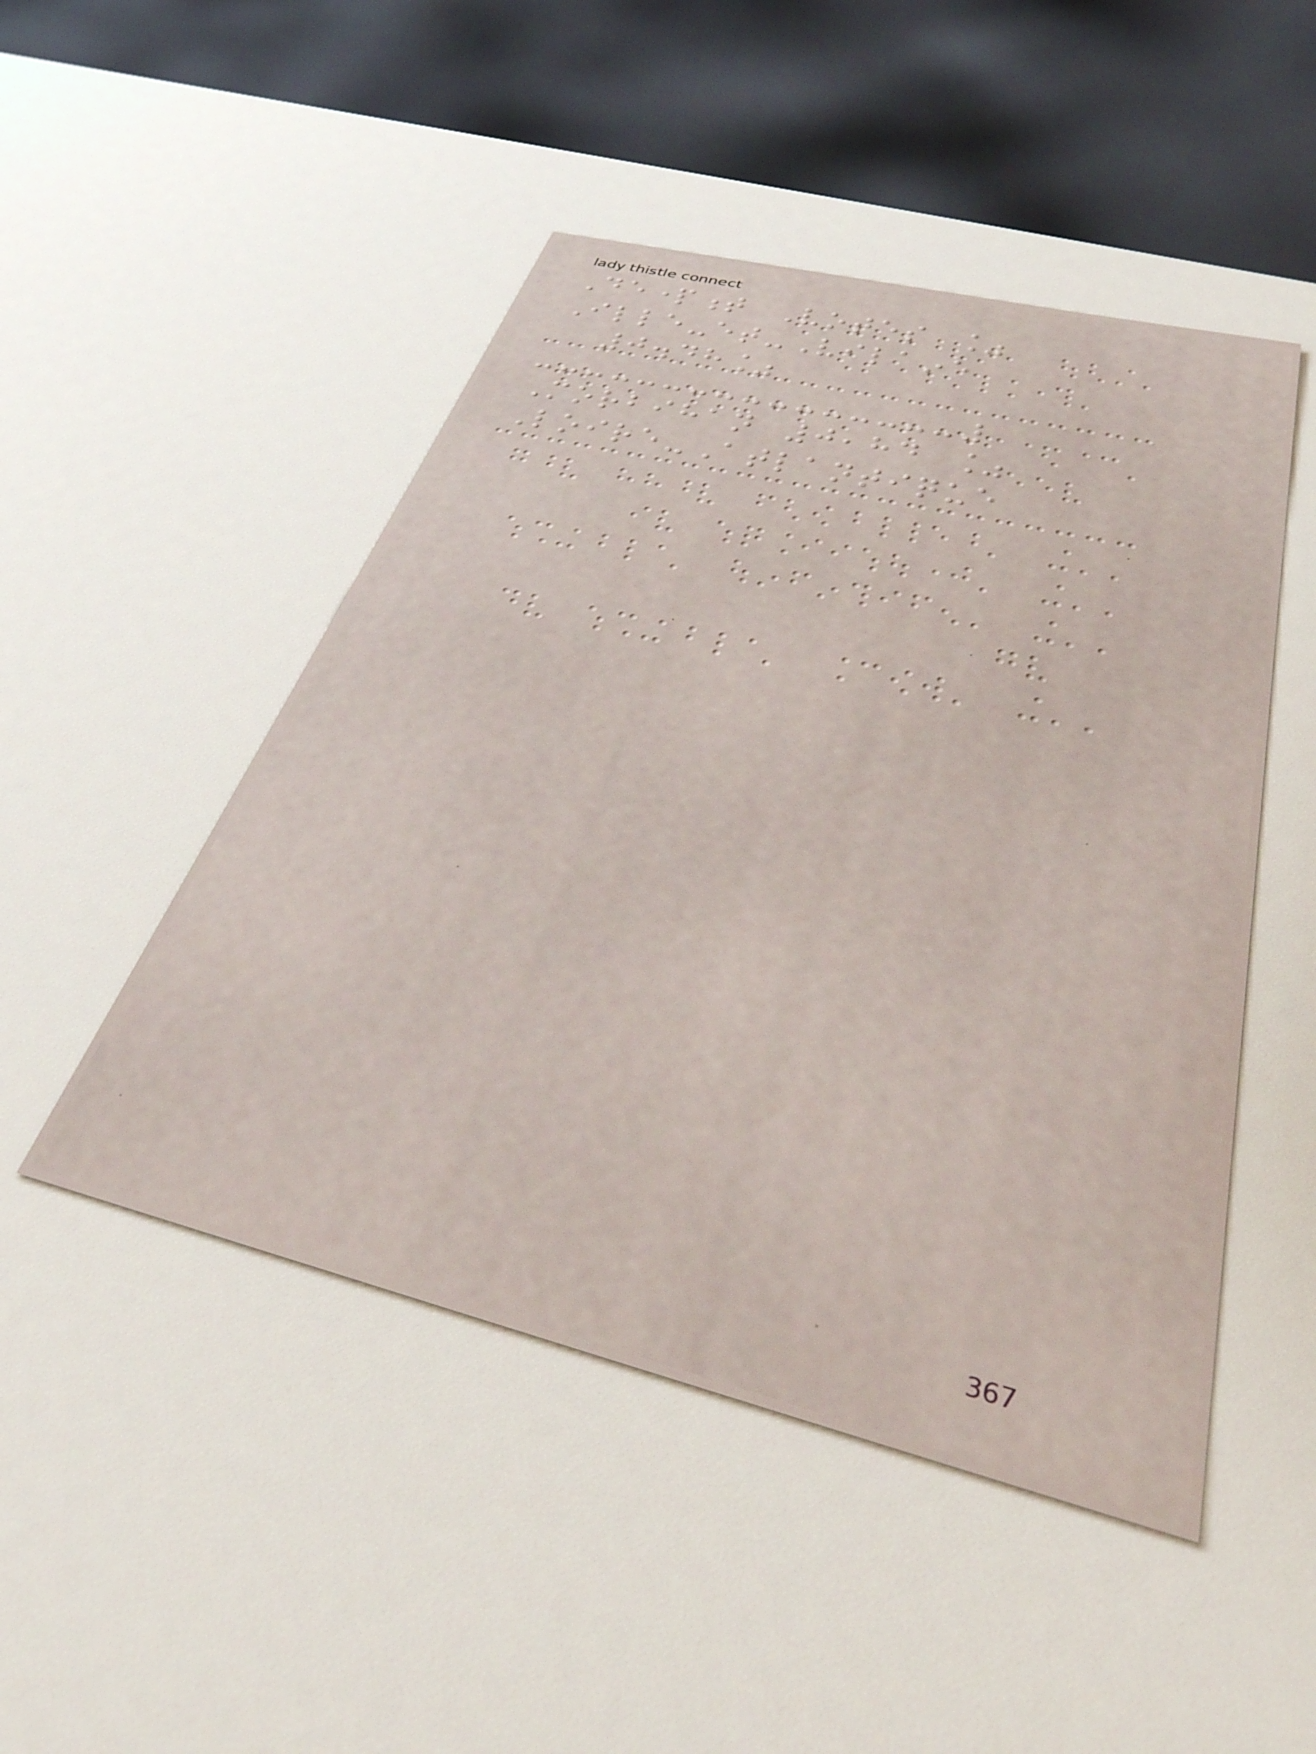Department Votes %
Ille-et-Vilaine
0.48%
Morbihan 0,84 %
Loire-Atlantique
